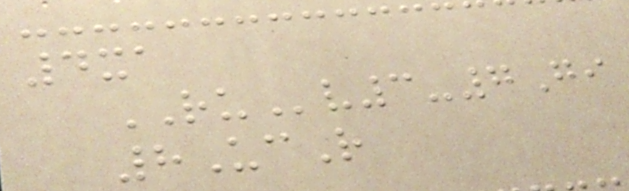4xa
RUv3-7Gi
8UcR
